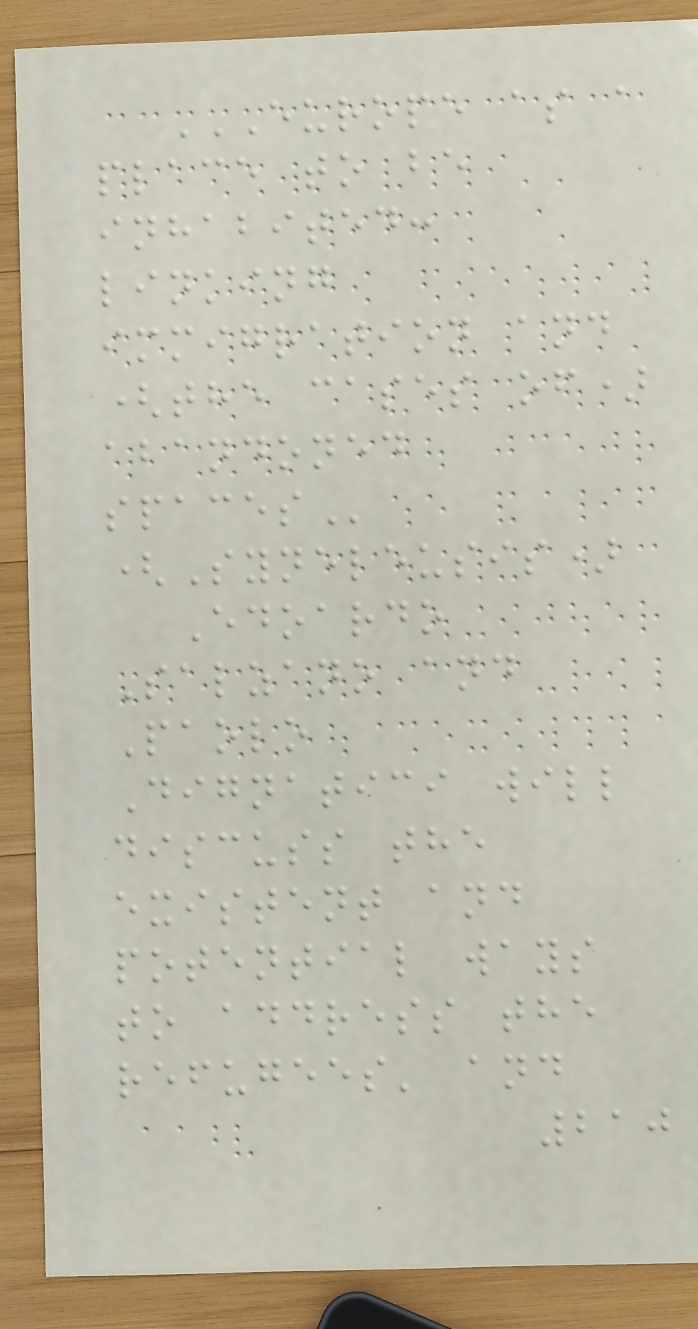EUROPE AS A
PLACE TO BE
INHABITED:
LINKING
IMMIGRATION AND
(THE CASES OF)
ABANDONED
SPACES
(Syneleusis)
Edoardo
Salzano and
Paolo
Dignatici will
discuss the
existent and
potential ways
to address the
refugees' and
210
